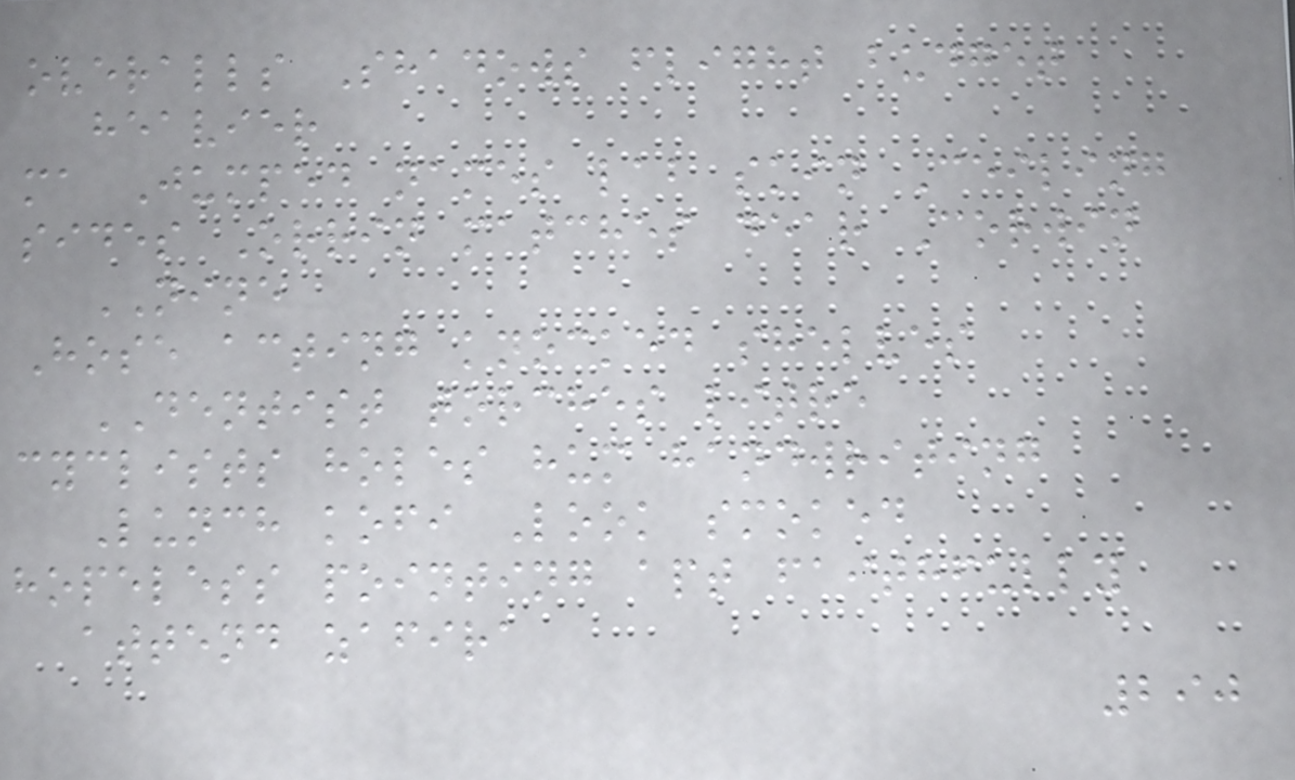overalls Shadows flight budget
heavier
ma Jumped names lab skin Ceiling
sides Orrin matches dear Corwin
NINE
Hose acting knocked shelves
DENTIST torches litre
cyclists holes hum handwriting
Lunch kofi Look smoked
hopeless pointing apt faithfully
attend zafira
290
